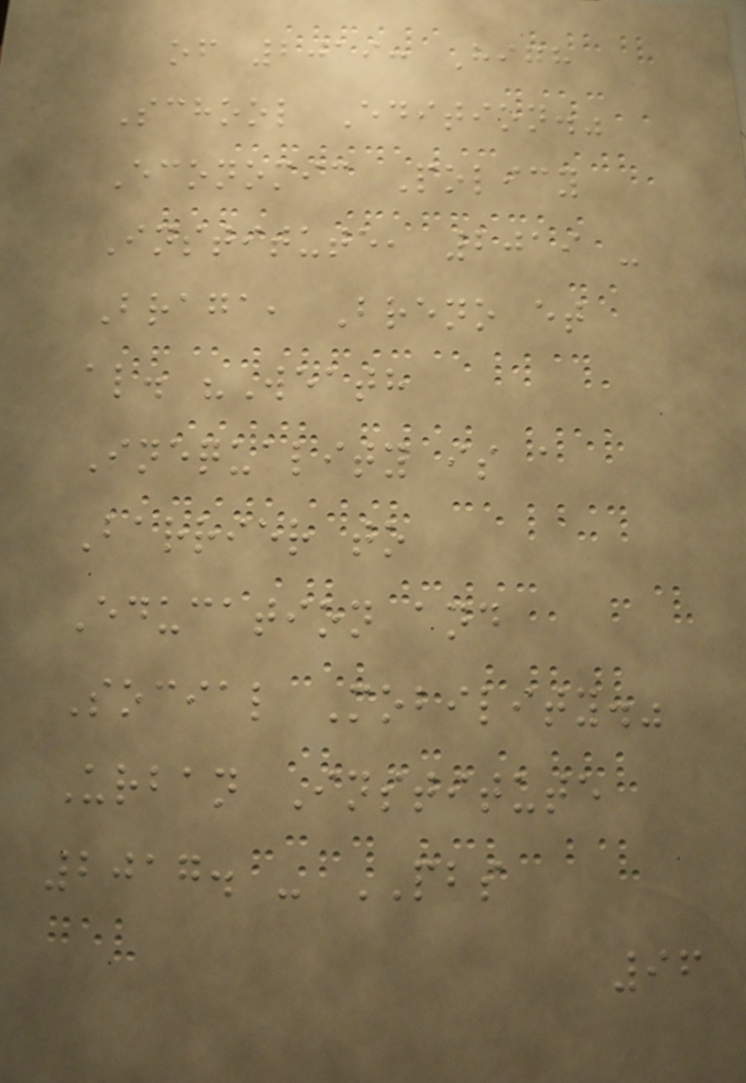of 2019: High
School Edition."
Economic Policy
Institute, 2019 -
Braga, Breno et
al. "Weath
Inequality is a
Barrier to
Education and
Social Mobility."
Urban Institute
2017. - PBS
96
